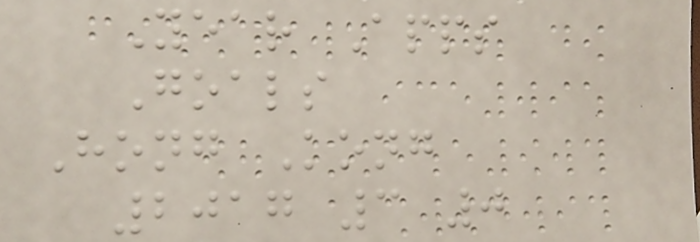Year Apps
Goals
Hong Kong
2017 3 0
